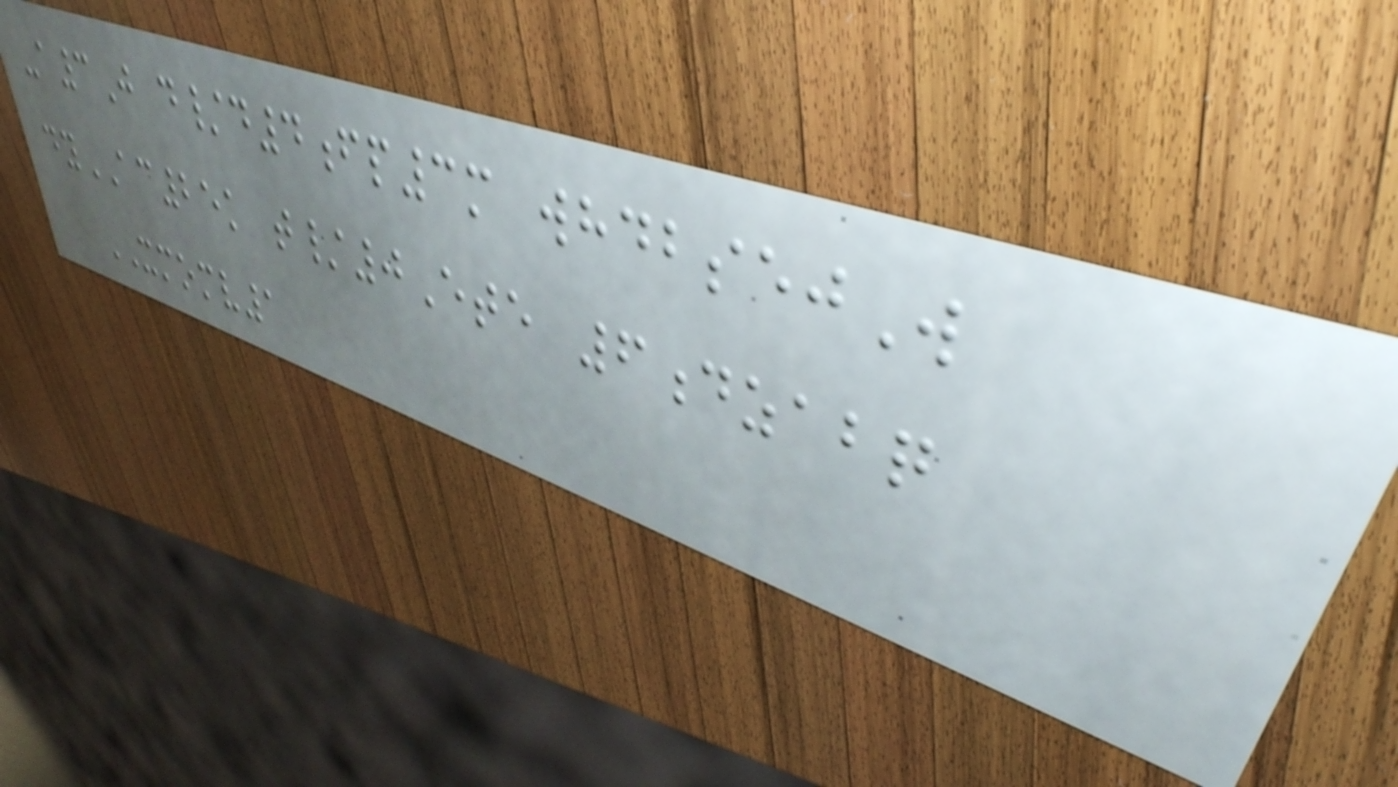-a3J d/d4fp3m whdbsejW
dyAC25k t/0Ete 6dzabq
XMOMV1
